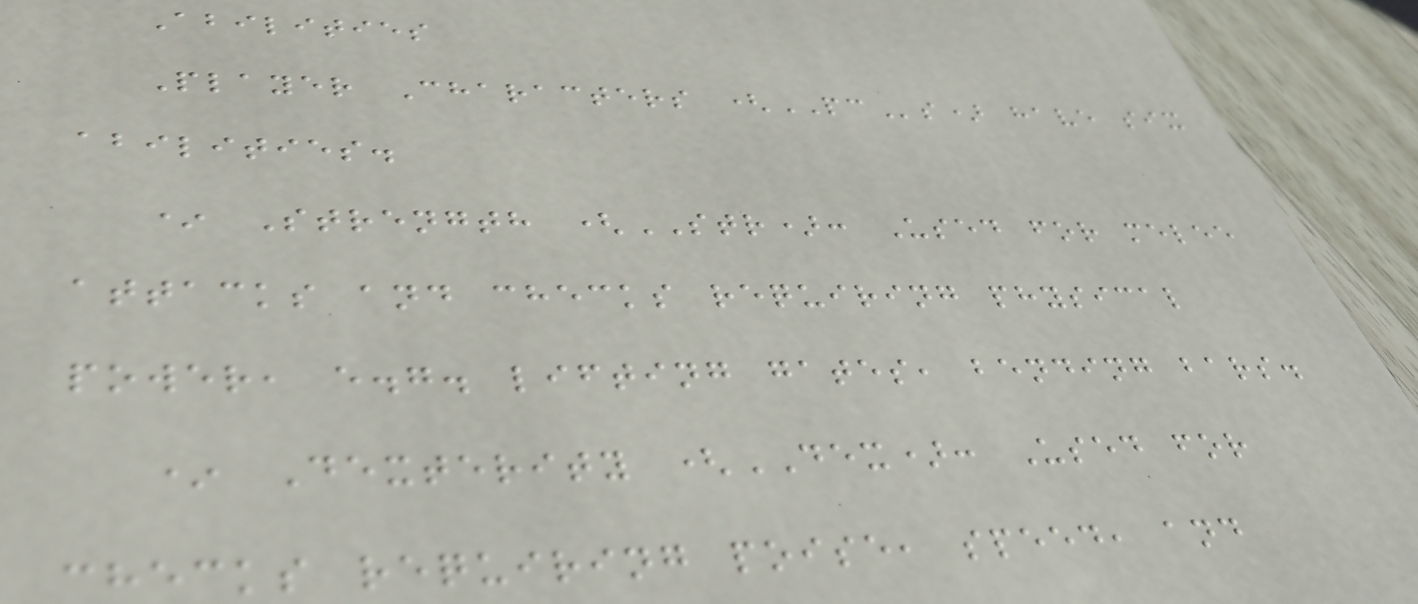Abilities
Player Characters (PCs) have six
abilities.
* Strength (STR): Used for melee
attacks and checks requiring physical
power, e.g. lifting gates, bending bars.
* Dexterity (DEX): Used for
checks requiring poise, speed, and
